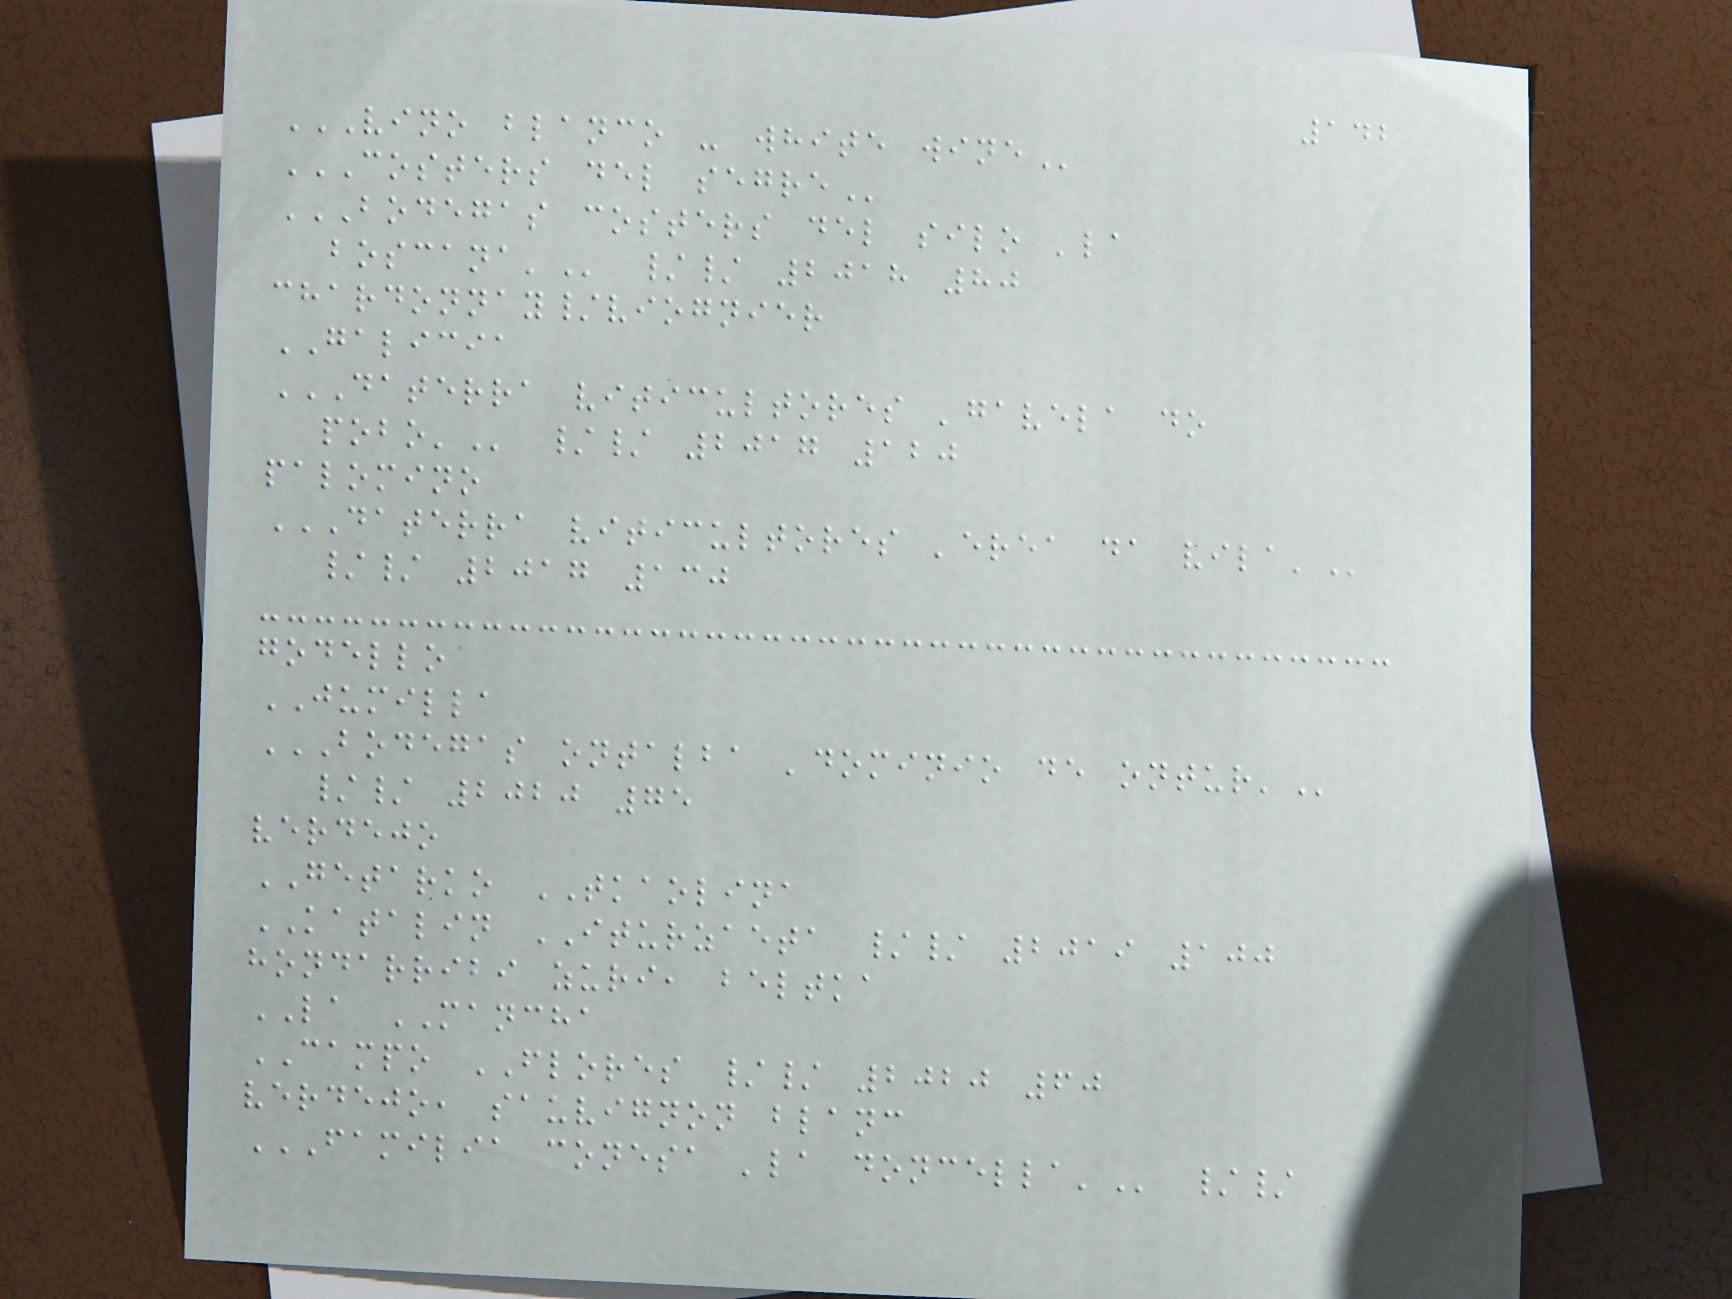142
VINO BLANCO - WHITE WINE
COSTERS DEL SEGRE
BODEGAS COSTERS DEL SILO 'LA
BOSCANA' // 2018 80
chardonnay/viognier
GALICIA
DATERRA VITICULTORES 'GAVELA DO
POBO' // 2017 120
palomino
DATERRA VITICULTORES 'EREA DA VILA'
// 2017 130
godello
JUMILLA
BODEGAS ONTALBA 'DOMINIO DE ONTUR'
// 2020 75
verdejo
GETARKO TKAOLINA
KATALIN ITURZAETA // 2019 100
hondarribi zuri, beltka
LA MANCHA
CAMPO FLORES // 2020 60
verdejo, sauvignon blanc
FAMILIA CONESA 'LA DONCELLA' //
